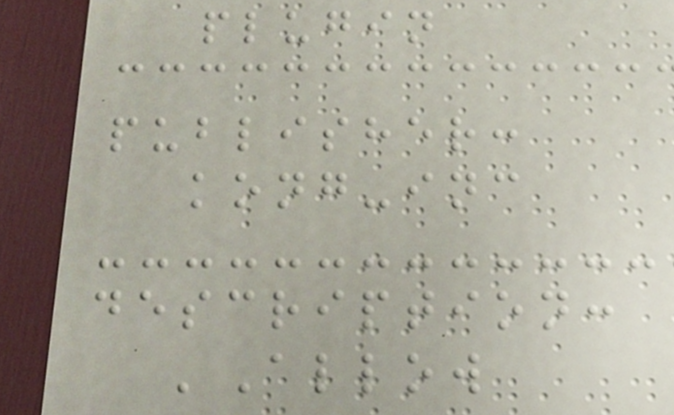plugin
publisher:
kong-inc
description:
'Allow
